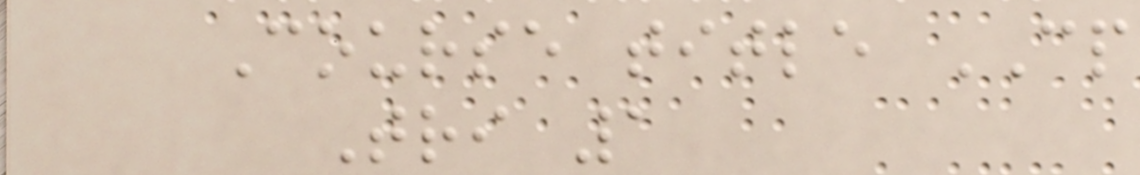Course title CP
Tri 1
